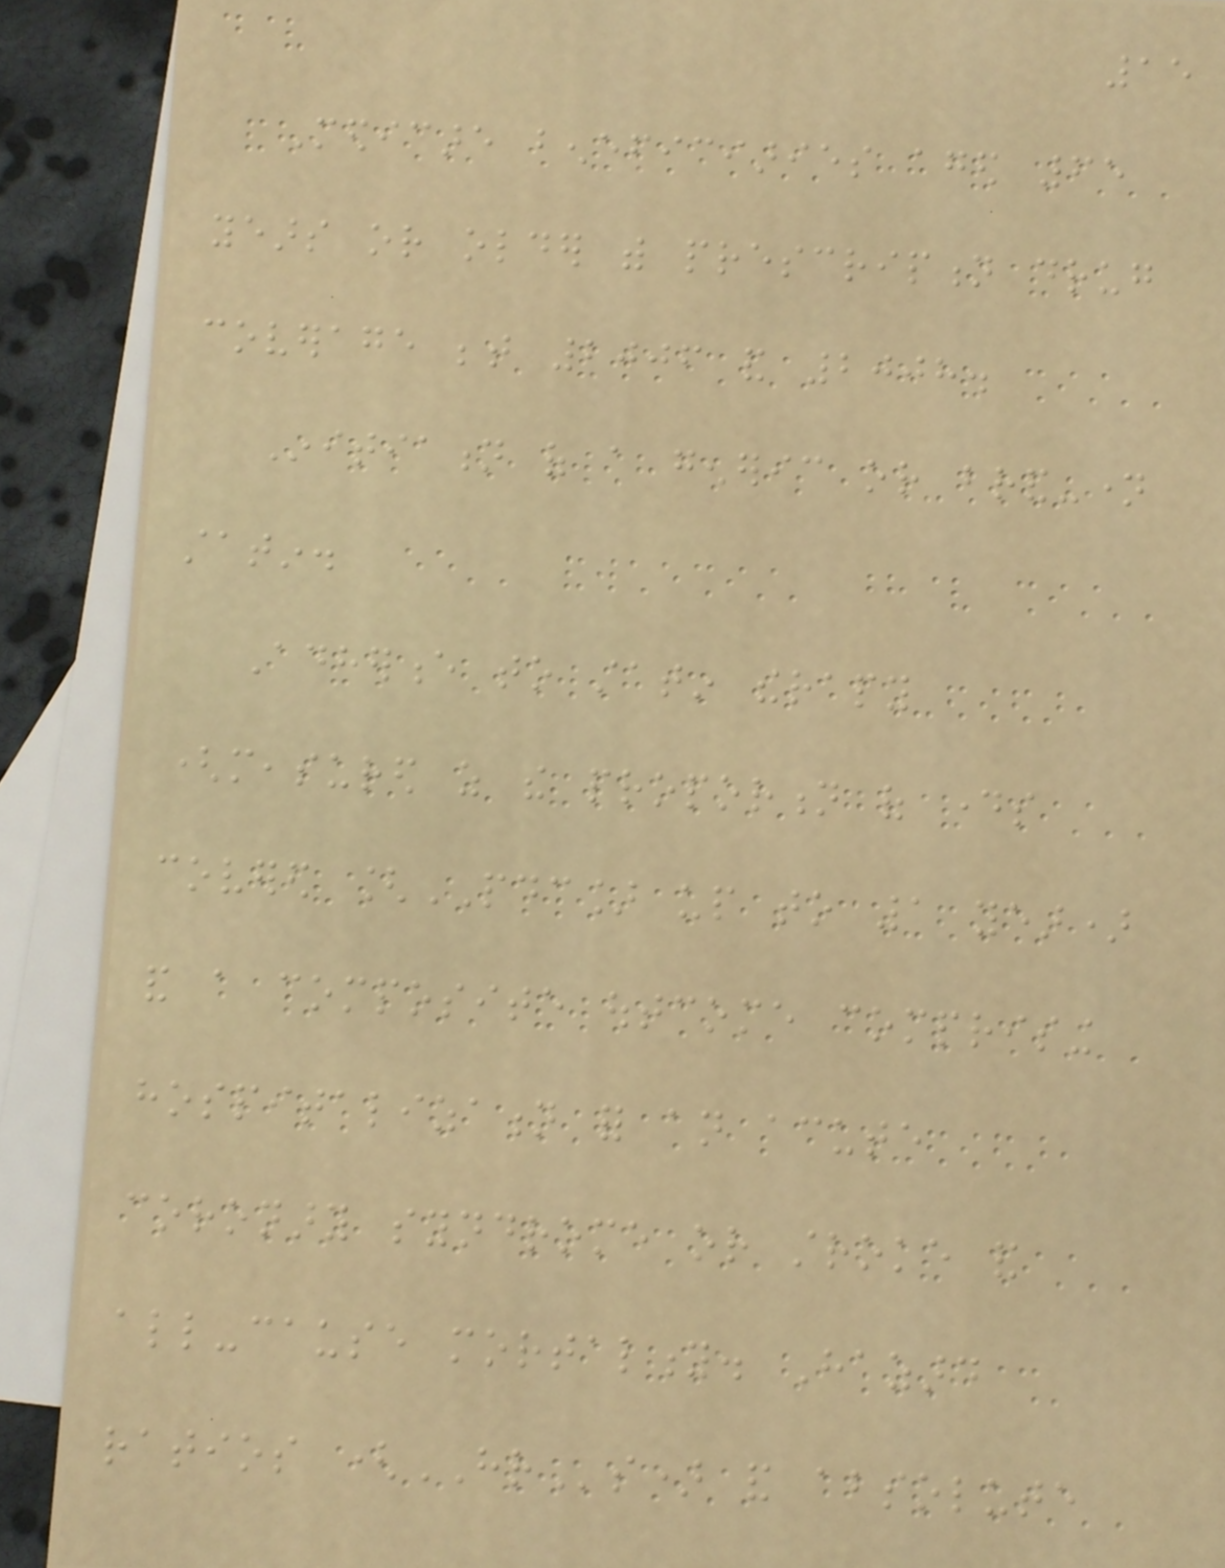15
Medicare beneficiaries aged 65
years or older with prescription drug
coverage between 2006 and 2008.
Initiation of a generic or brand-name
statin.
Adherence to statin therapy
(measured as the proportion of days
covered [PDC] up to 1 year)
and a composite outcome comprising
hospitalization for an acute
coronary syndrome or stroke and
all-cause mortality. Hazard
ratios (HRs) and absolute
